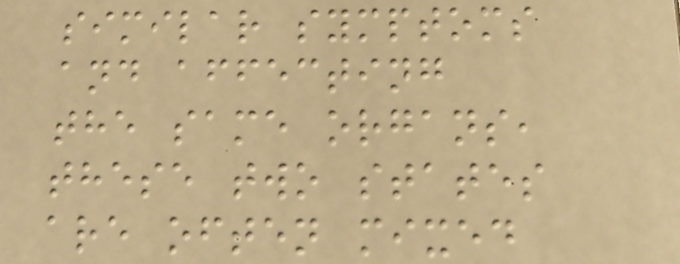similar symptoms
and affecting
the same organs,
these two states
are often mixed
